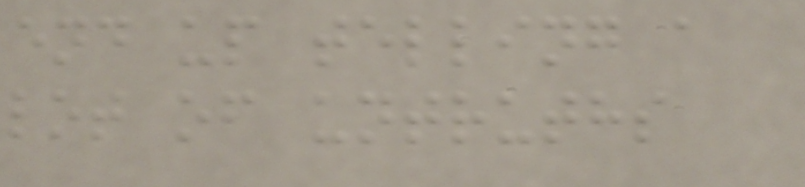end up telling a
lot of untruths
